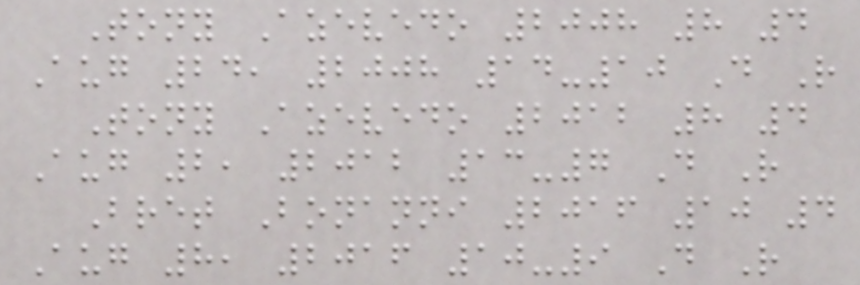Tony Azevedo 2008 8 4
Aug 24, 2008 14-10 D R
Tony Azevedo 2012 8 4
Aug 2, 2012 13-7 D R
Bret Bonanni 2016 10 4
Aug 8, 2016 10-9 D R
